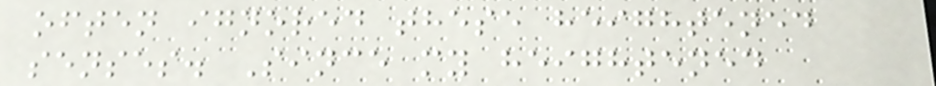often ignored these heightened
senses. Since my heightened
